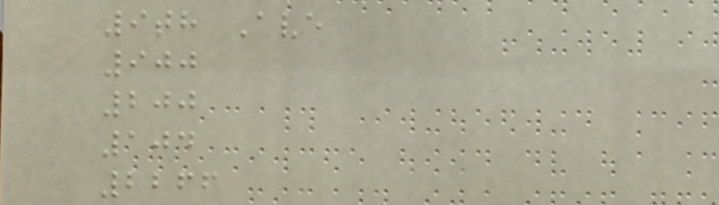9th Ave
900
200
104
2266
